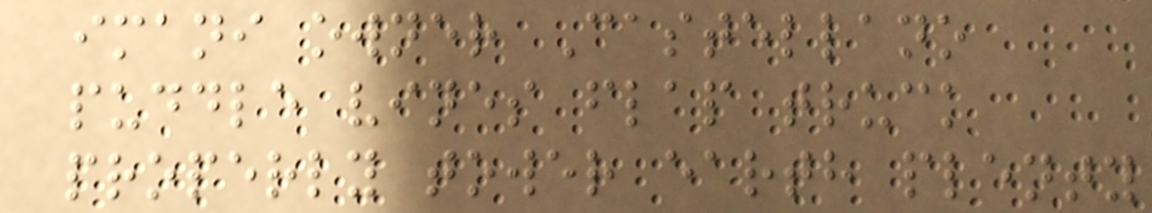imani owner Castellano
puddle vines flap truck
properly tower earth plenty
